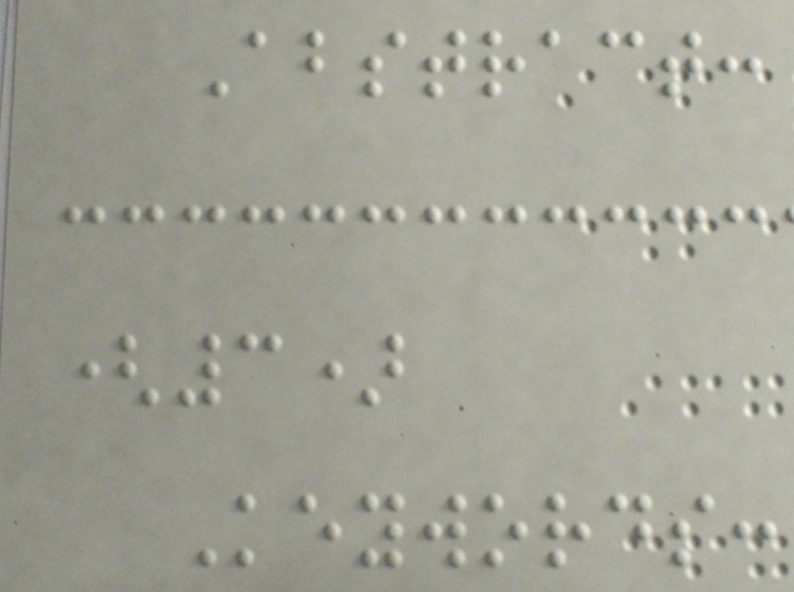Abstract:
(3)
Keywords:
